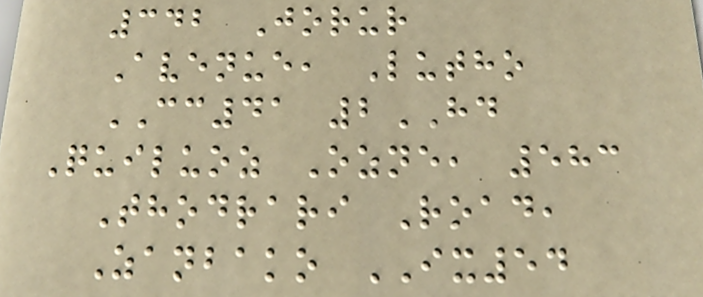342 Jorur
Avenue, Lutho
CC41 2HD
Quiluoz Ozne, 583
Thodrari Road,
Zanbako IX54
